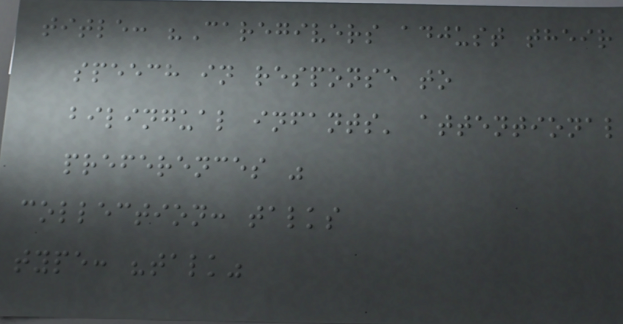title: "Caregivers adjust their
speech in response to
bilingual infants' attentional
preferences "
collection: talks
type: "talk"
